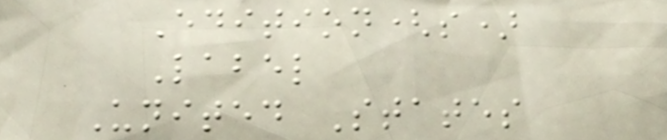Edition(s)
Label
United States
